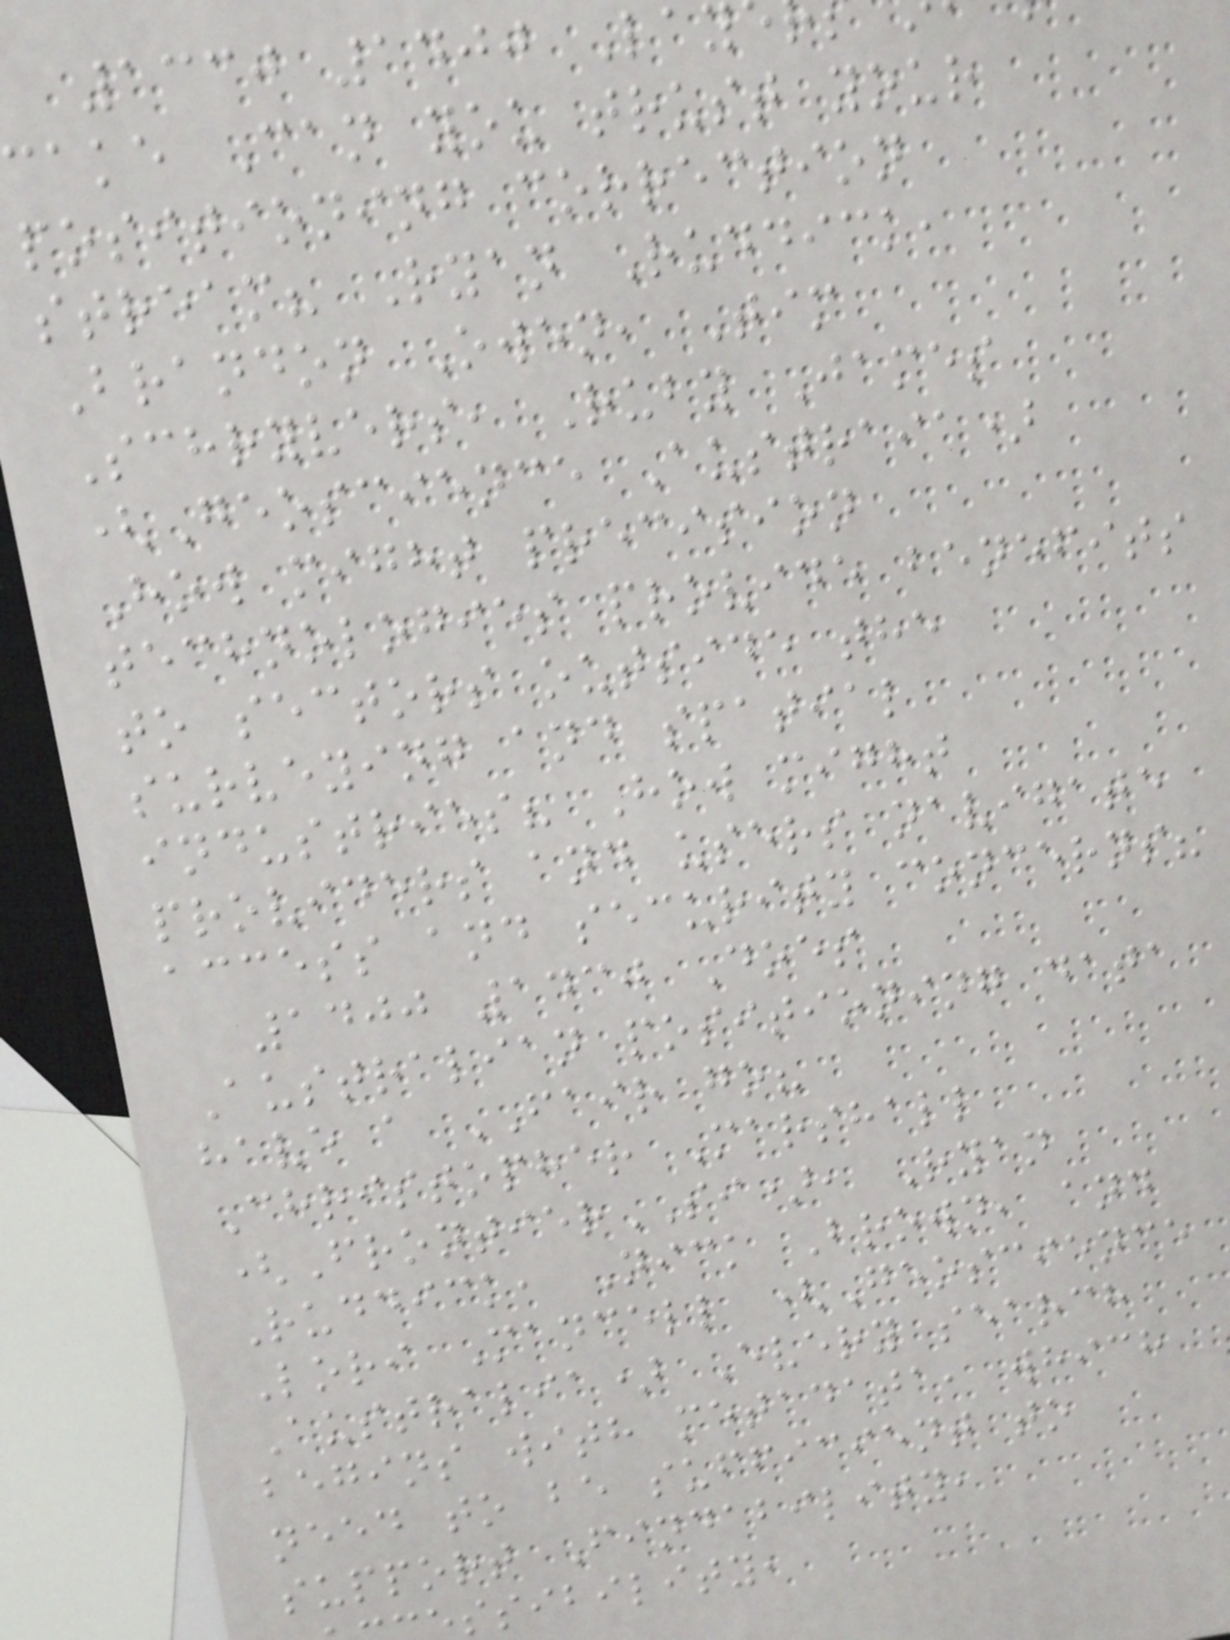1330 1400 La
cake Can you trust your
positioning correction
stream? Ryan Ruddick,
Brandon Owen, Tim
Schryvers, Ruby James
(Geoscience Austraia)
How might precision
technologies provide benefits
to sectors outside the
surveying and spatial
industries? How might
providers and users navigate
access and security concerns?
1400 1430 Does
Australian positioning data
have a FAIR go?
Christopher Marshall
(FrontierSI), Ryan
Ruddick, Nick Brown, and
Lori Mancell (Geoscience
Australia) Every search
begins with metadata, which
need to be sufficient to
support Findability,
ssibility,
